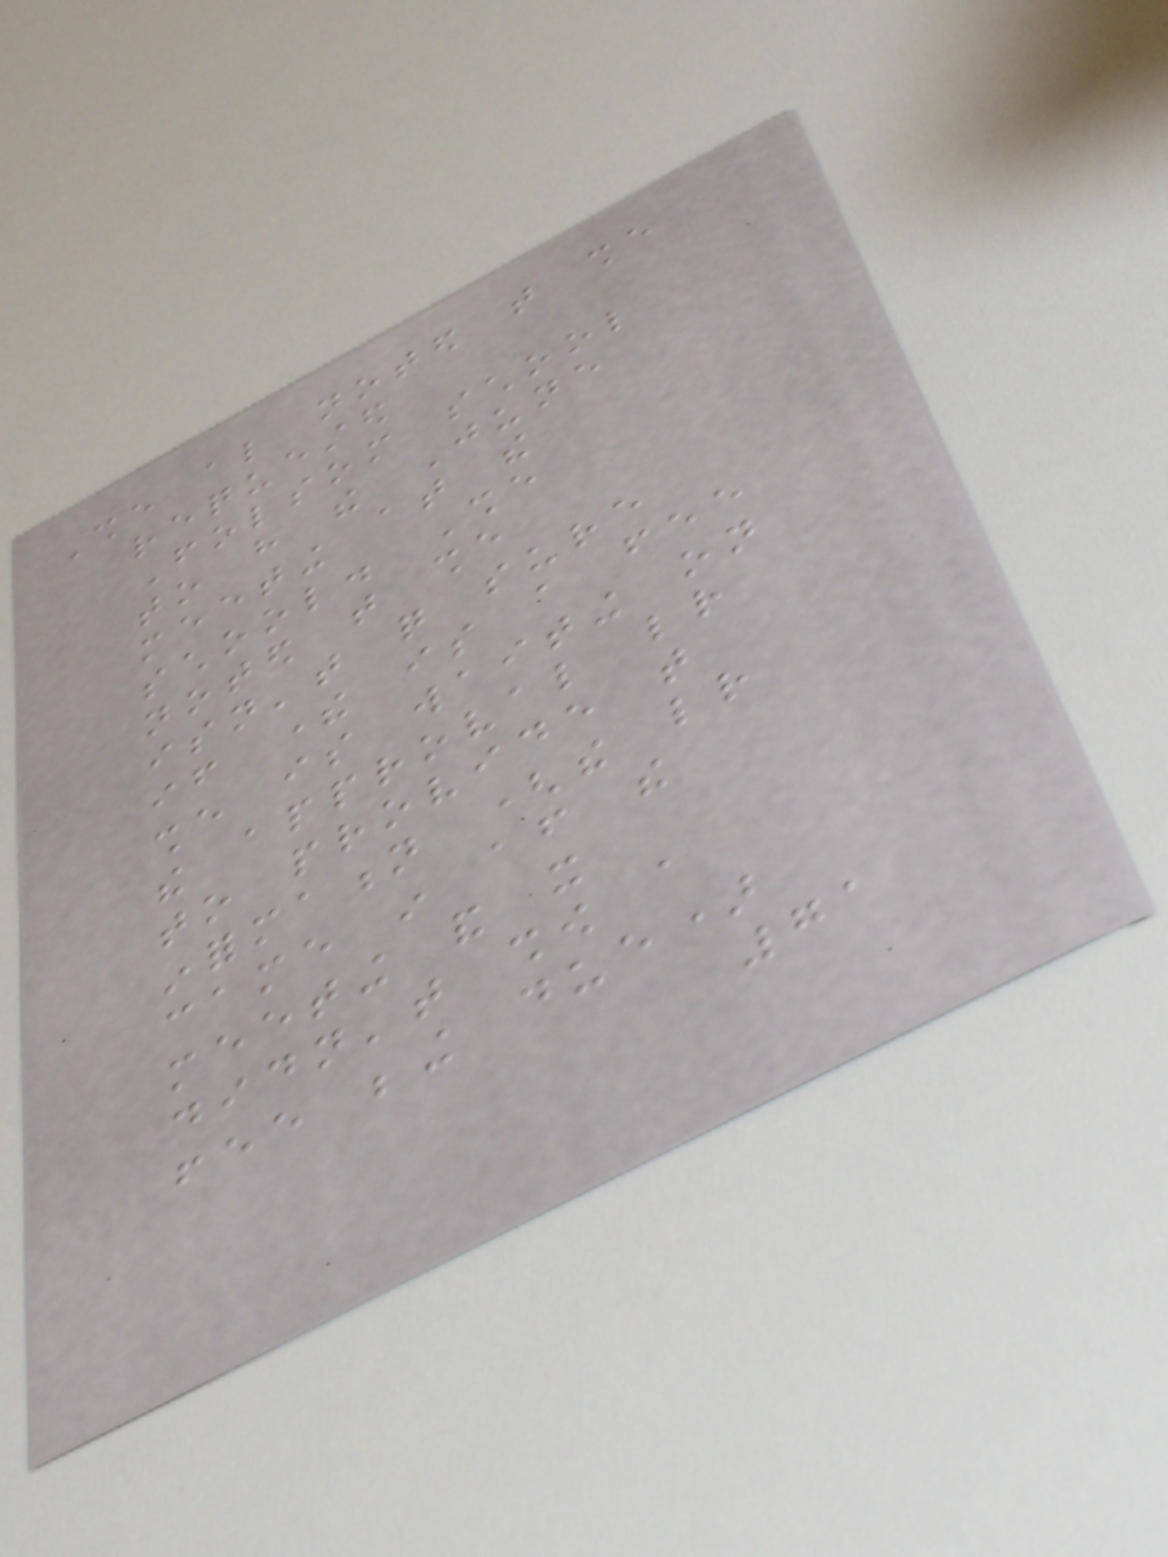She also noted that she
requested
Folsom school
to have the June
meeting at the
school. She
noted that she
isn't quite sure
if there is a fee
she is waiting on
the approval letter
to provide that
information (the letter
came in after the
meeting and it
didn't show a
fee being due)
71
